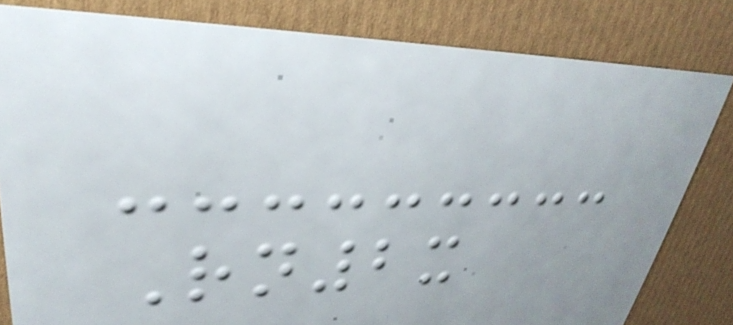Rn2x
